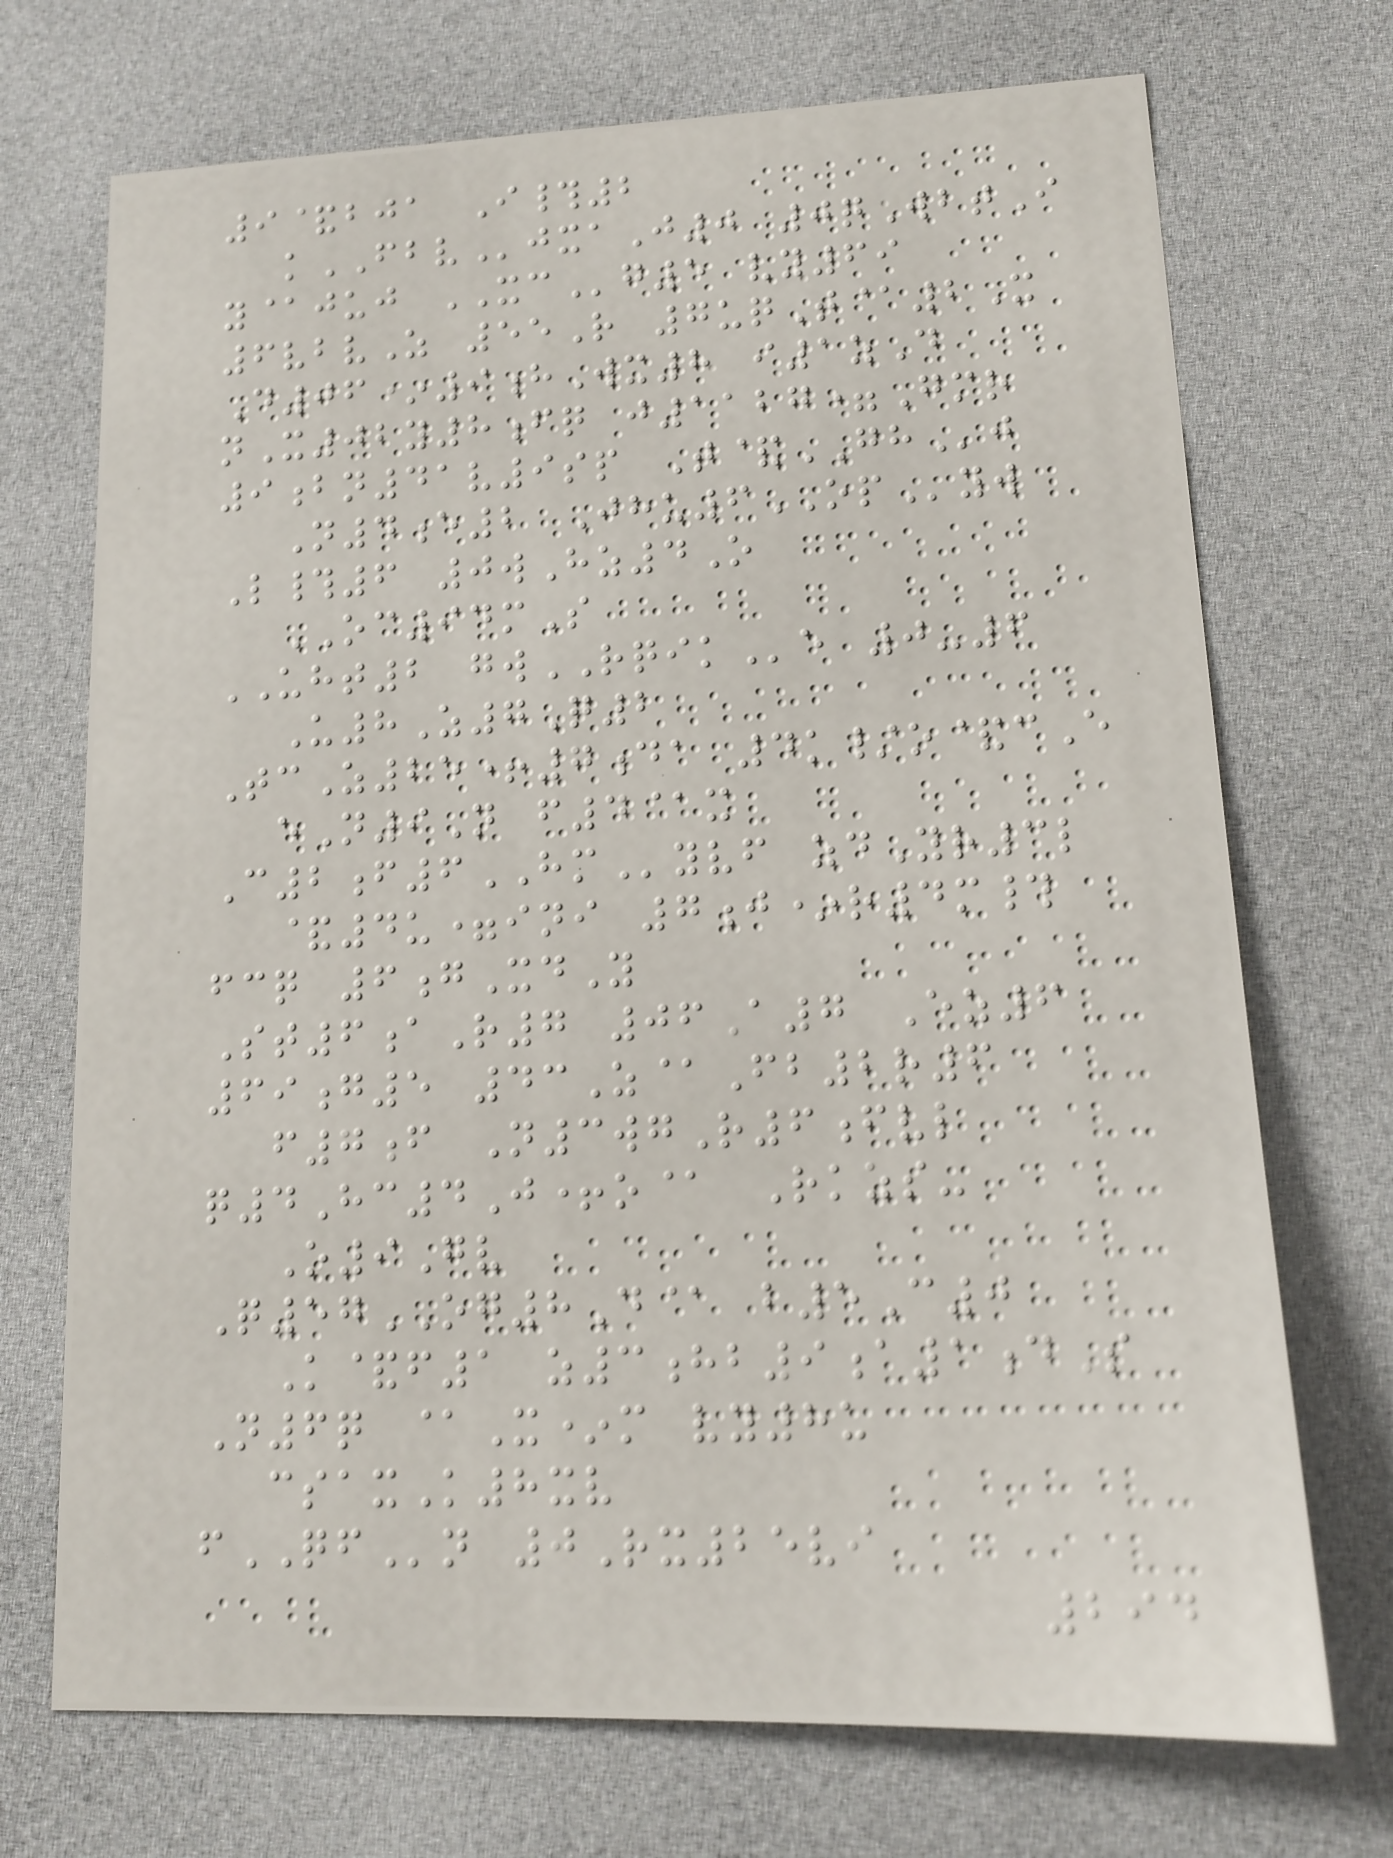9&bja I#2
kFBVjxaJ0 0qWbtI
y@juj XCg5 vy69
6vbvZ 55R 7uqT@2X
D06*9hWx8 i1zD
nX02y8fq j1127=Gmr
9bn41v9sp T&GHj
N4e2 Jhu6OPyw
L#6 0wHz4O
OC94mS
UHT2 gwRQIKe 0-6
U8Z7Q2
TcZ25+7da 4k/o&cE
eN9N f4@x
C2f6HMyvf zdYr3l
&4u=ini 7j*r4m#
fcq 6gXdY
St6aR7 06A7 Ez6
69g5 43Z@Fb2r6
f7f N3wgR6fvl
q4Hc4J+o@ Rkzs-
O9Gv
Q57OG8D@ b5C0
K&f1 z3hb9a1dS
N6q @X*m vy8u
csaxK8xv
fQFn 0Rx25vi
294
